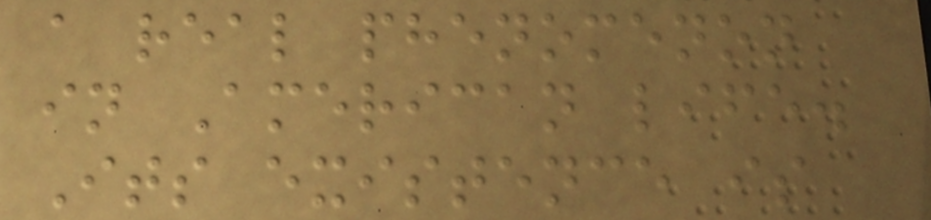a real phenomenon
in American life.
Its existence is
